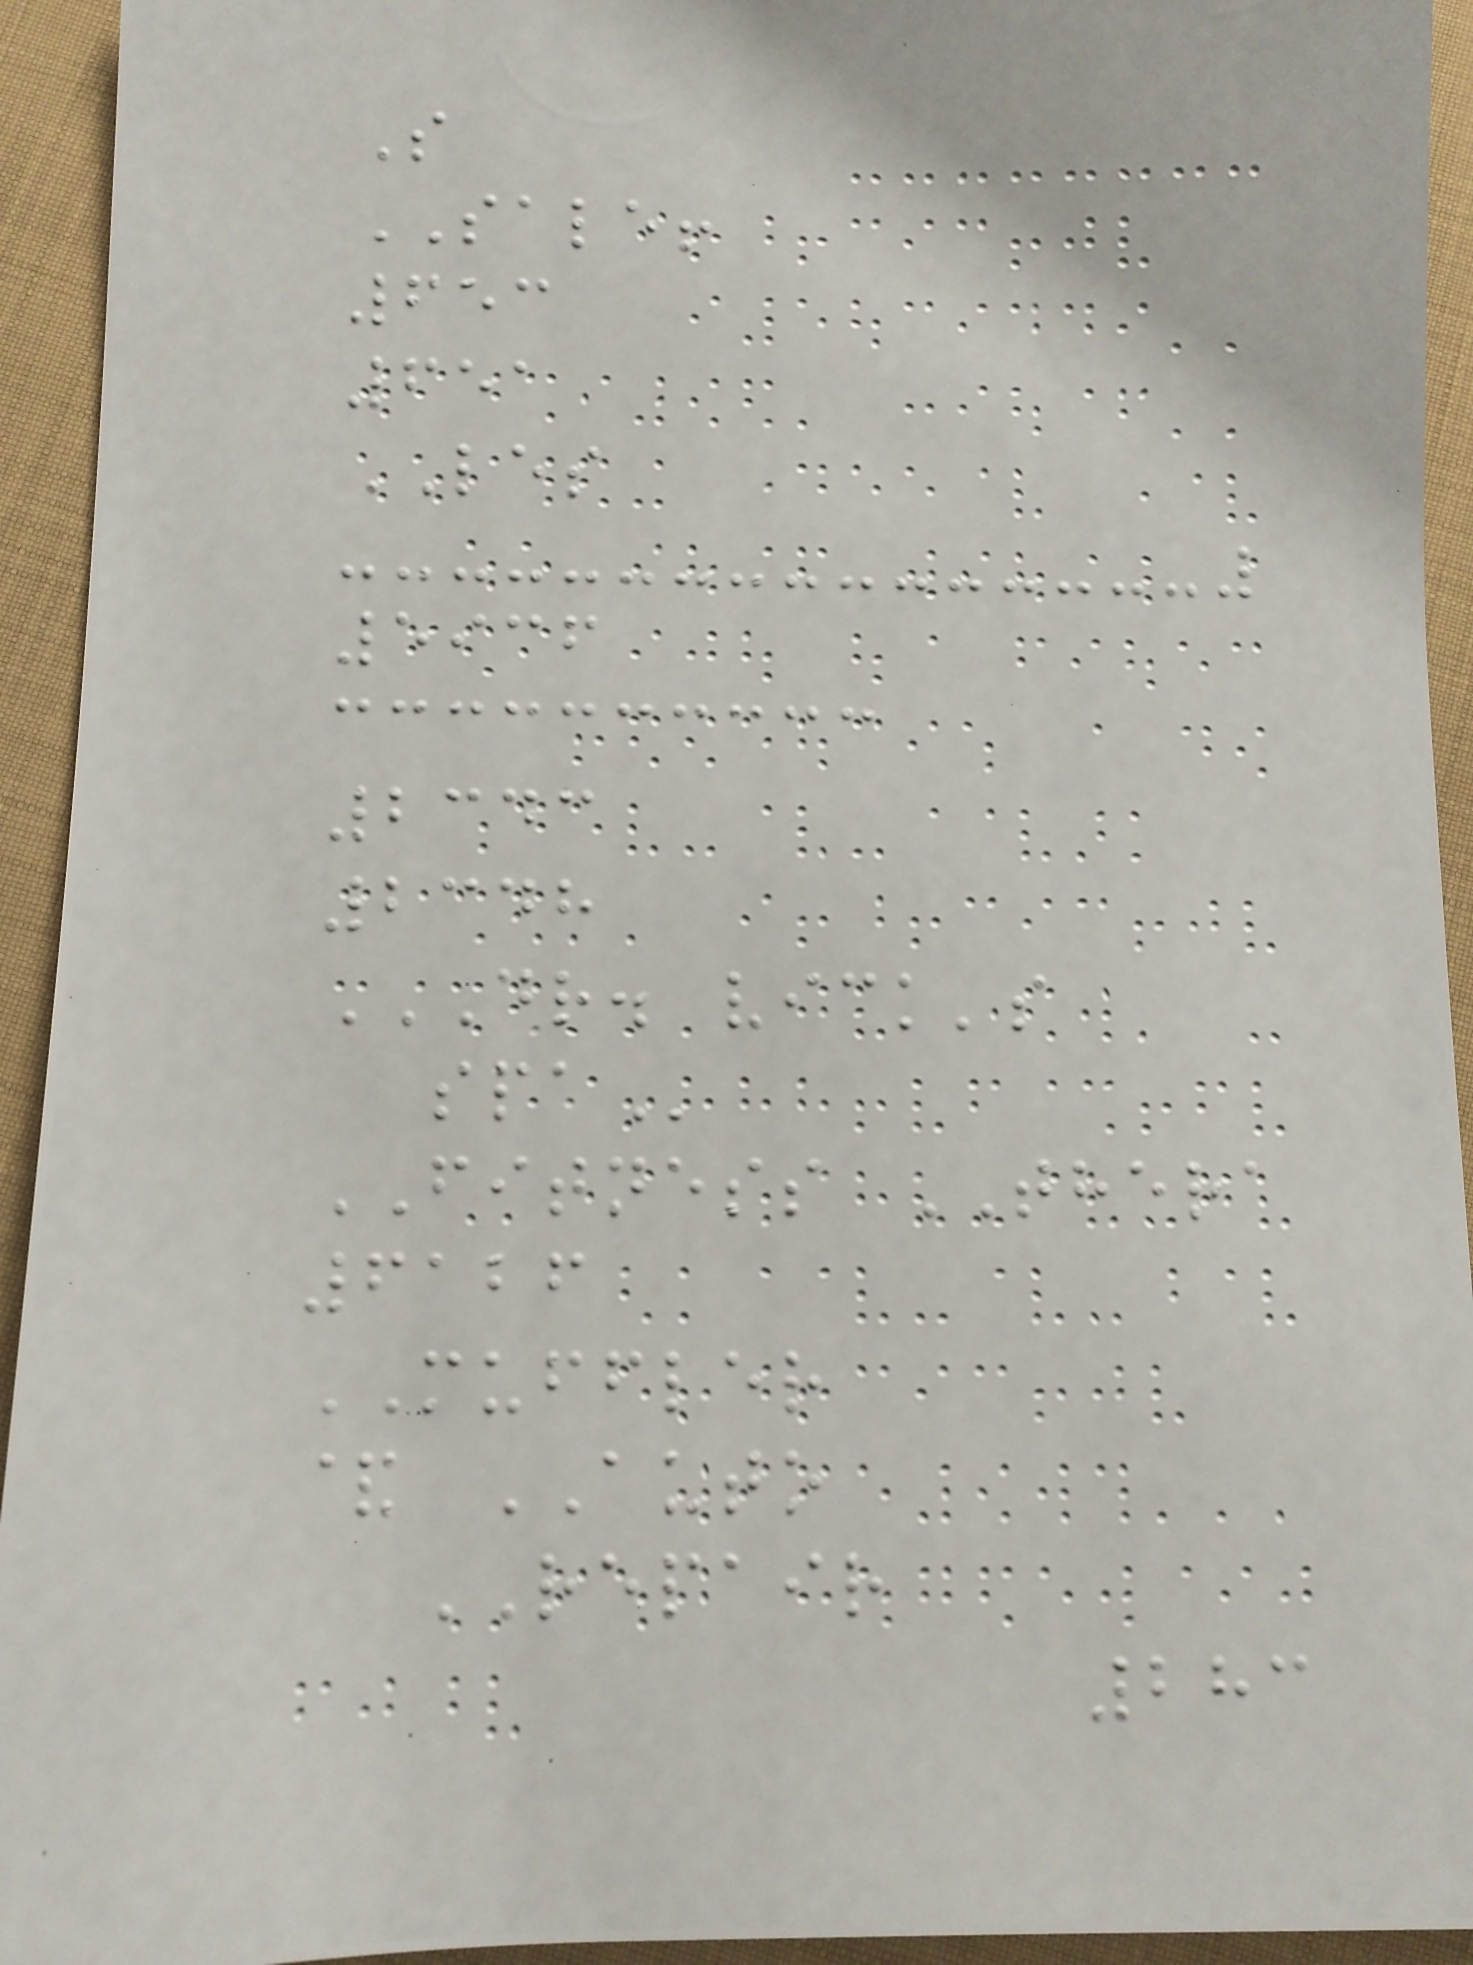S
SALE!
653
651
LES
5936
2343
2348
DR. VICK'S
SPA
FITNESS THERA
6126
MUFFLER
& AUTO
REPAIR
283
